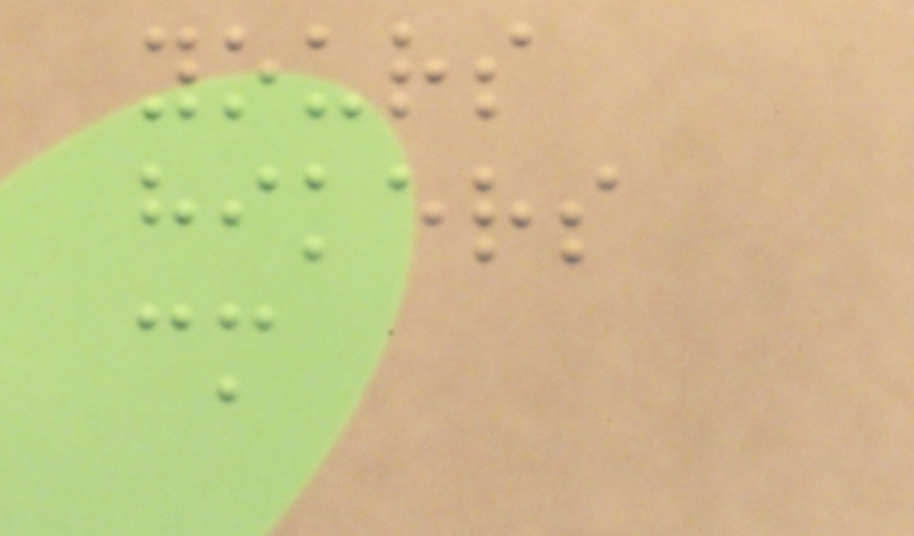yours
hikers
cm
